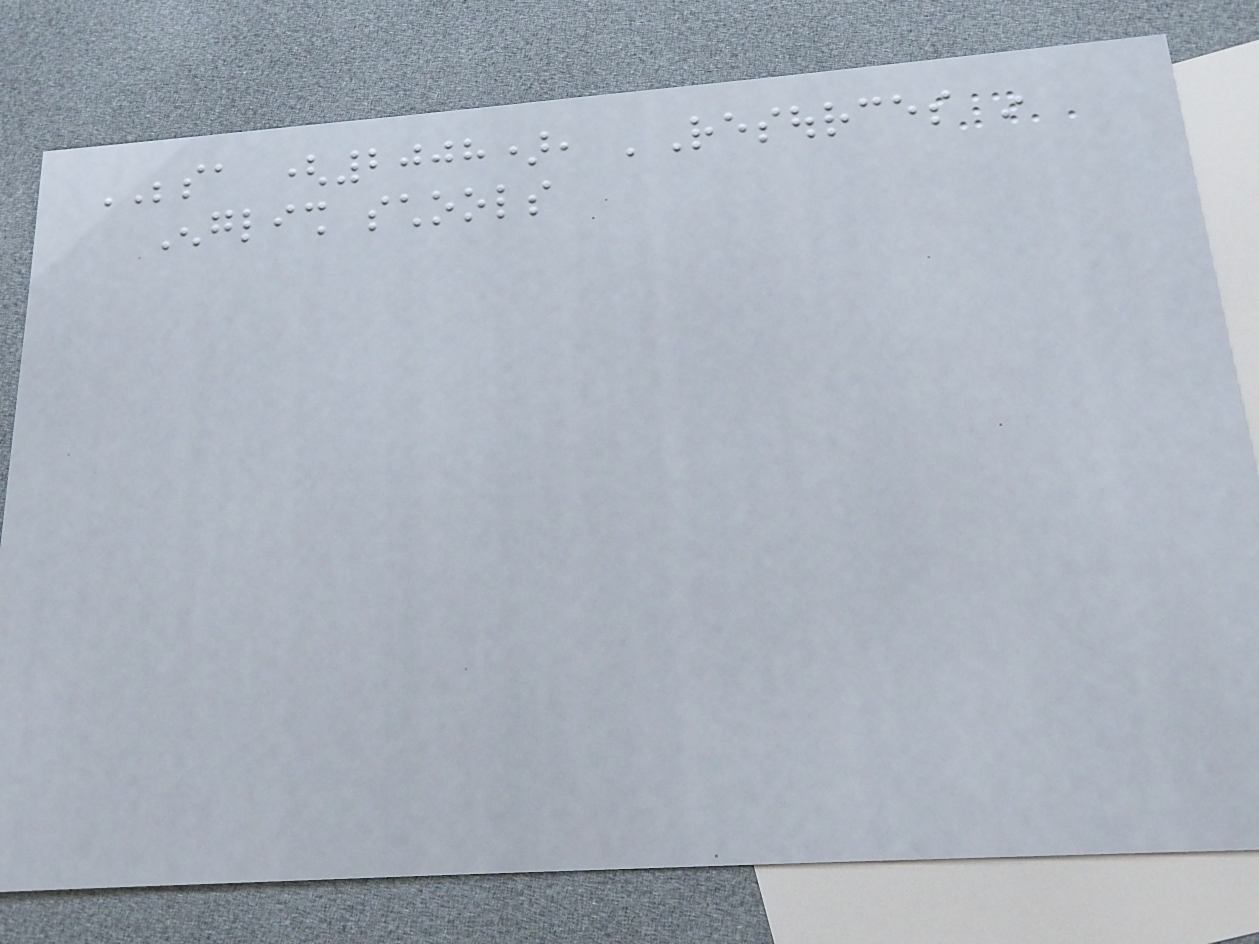BESA (2008), 'Resources in
English schools
